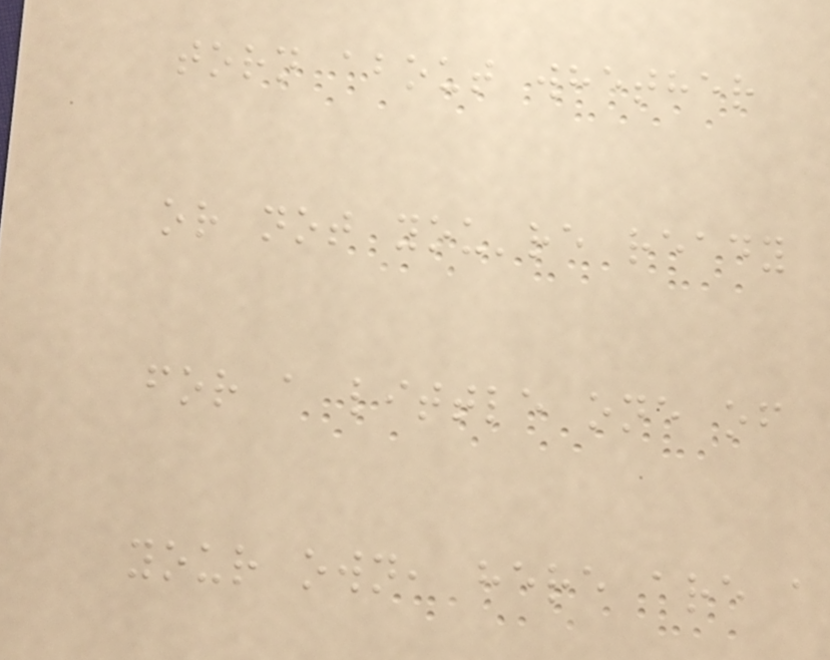torn about whether
or not you're ready
for a little one of
your own, here are a
